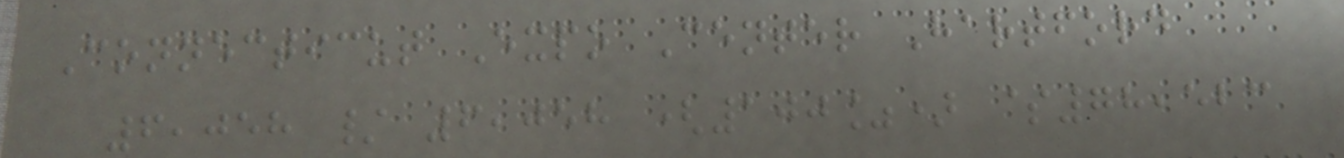Connecticut Expo Center Hartford
6,058 / 6,058 (100%) $78,523
